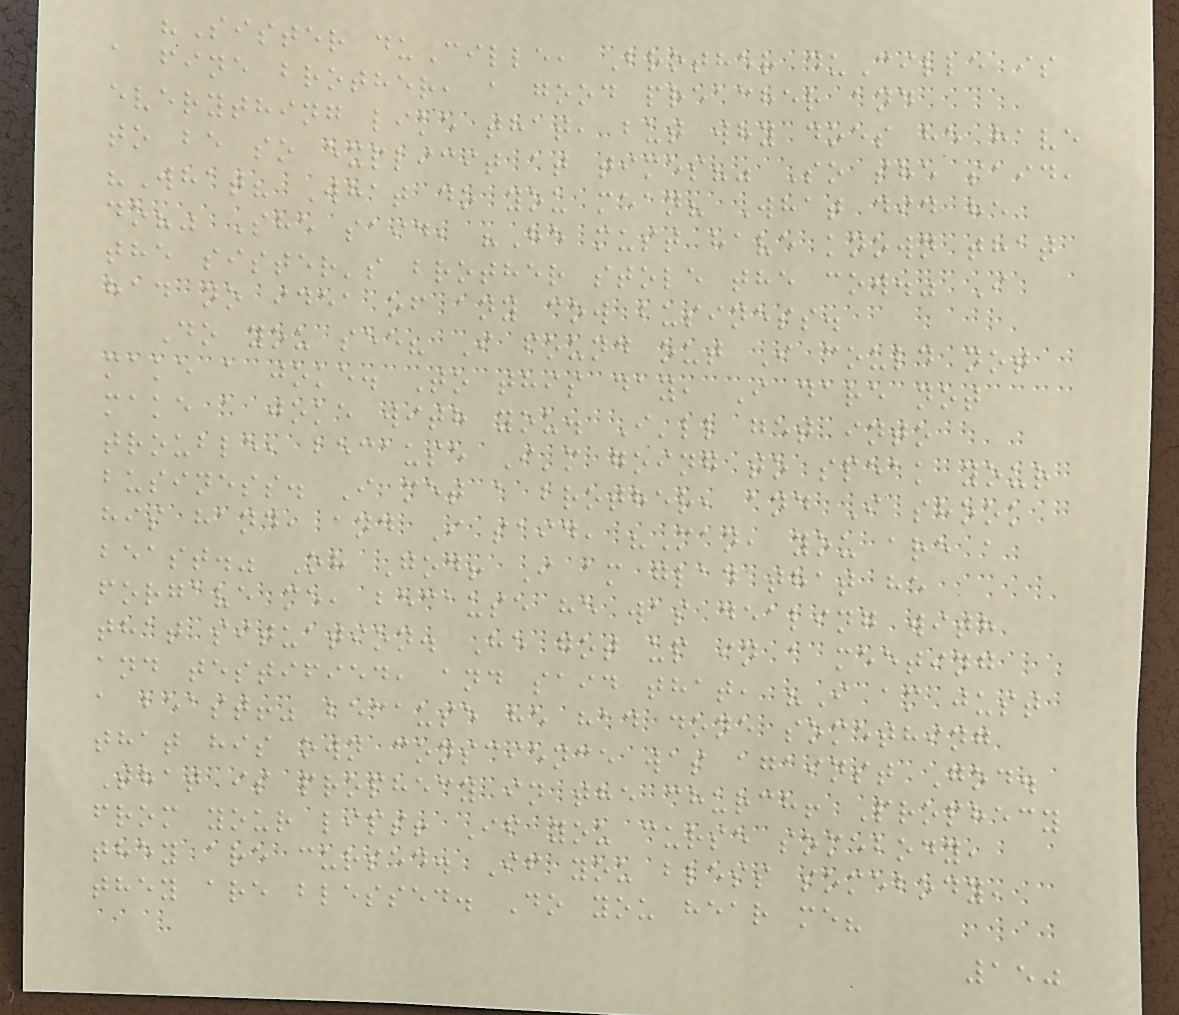"Sister duCille, Brother duCille is
a fine brother, a good preacher and
everything like that, but why does he have
to be so explicit at times?" So she said,
"What? What do you mean? What did he
do?" She said, "He must have known that
the sister's brother stole the cow." I
had no idea of any cow business.
Do you see? I found out I could not
make a joke. To this day, I dare not
make a joke with you. I'll get into
trouble, because I'm going to speak your
business. I met a brother, and I shook
his hand, and I said, "Man, you are a
beast." Oh God! I am glad that he
forgave me, because he was dealing with
that situation. He got up in a meeting
and testified, and said that, "I am just
a beast!" because he had done something
that his own conscience was against God.
That is prophecy in the church! Prophecy
from your lips! If you curse somebody,
they are cursed. If you bless somebody,
they are blessed. Do you hear me?
150
